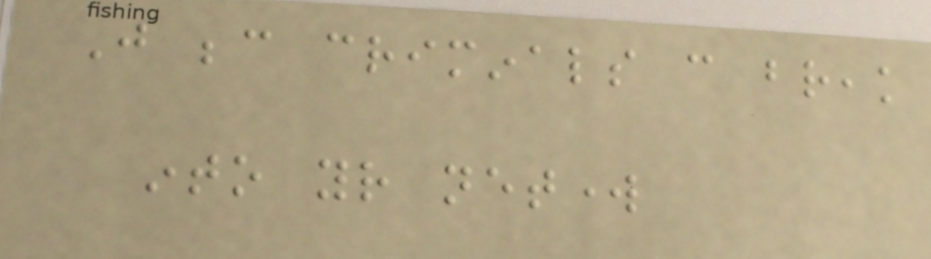Just because criminals can break
into your network
